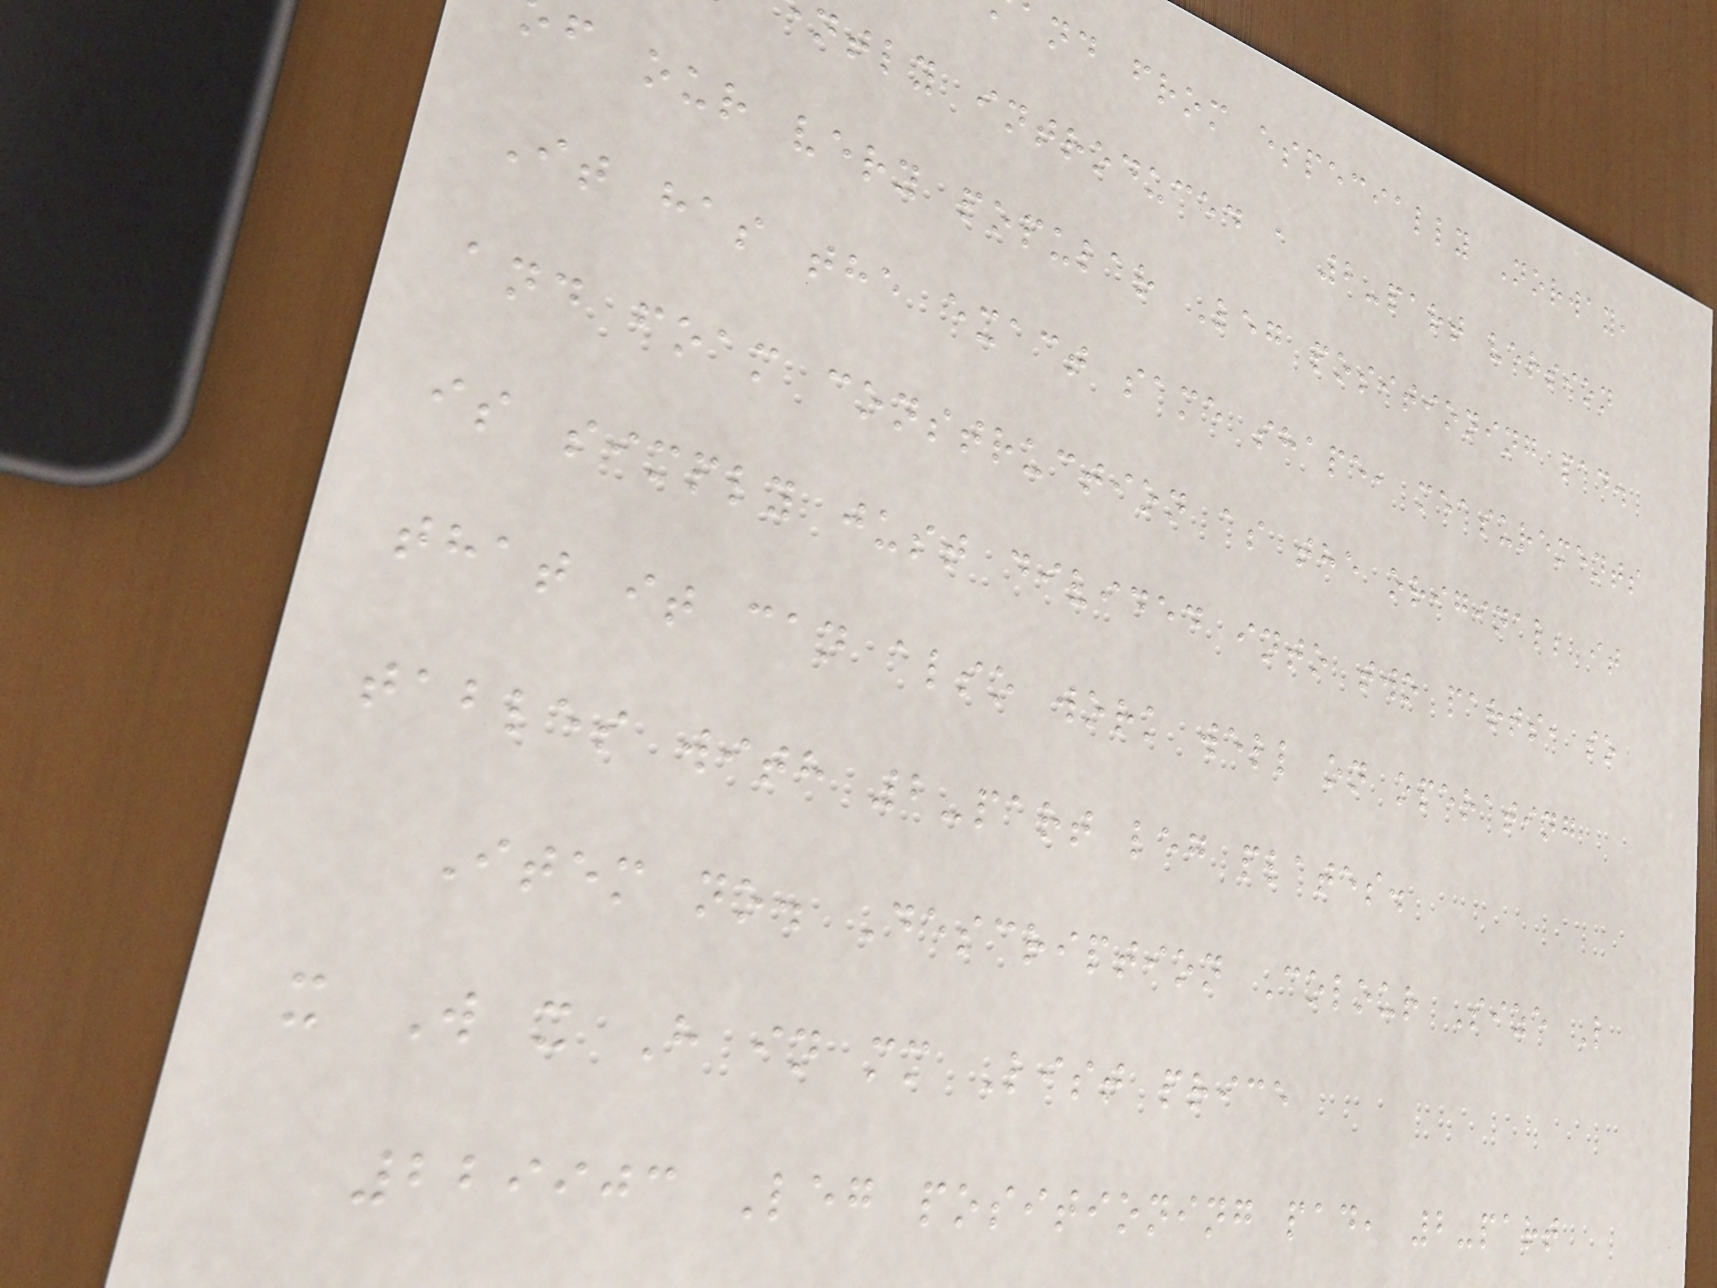and from especially Norway,
ntly introduced a 2-part version
f our very popular Leg positioning pad.
It has the exact same shape, measurements
and foam construction as the original; it
is simply just divided into two parts, so
that it can also work well on operating
tables with 2-part leg plates.
Item no. Description Colour Size L
x W x H in mm List price
229903 Leg positioning pad, 2-part
